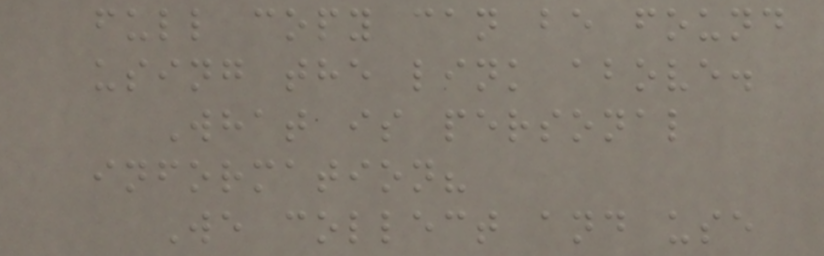full copy can be found
using the link above.
What is personal
information?
We collect and use
